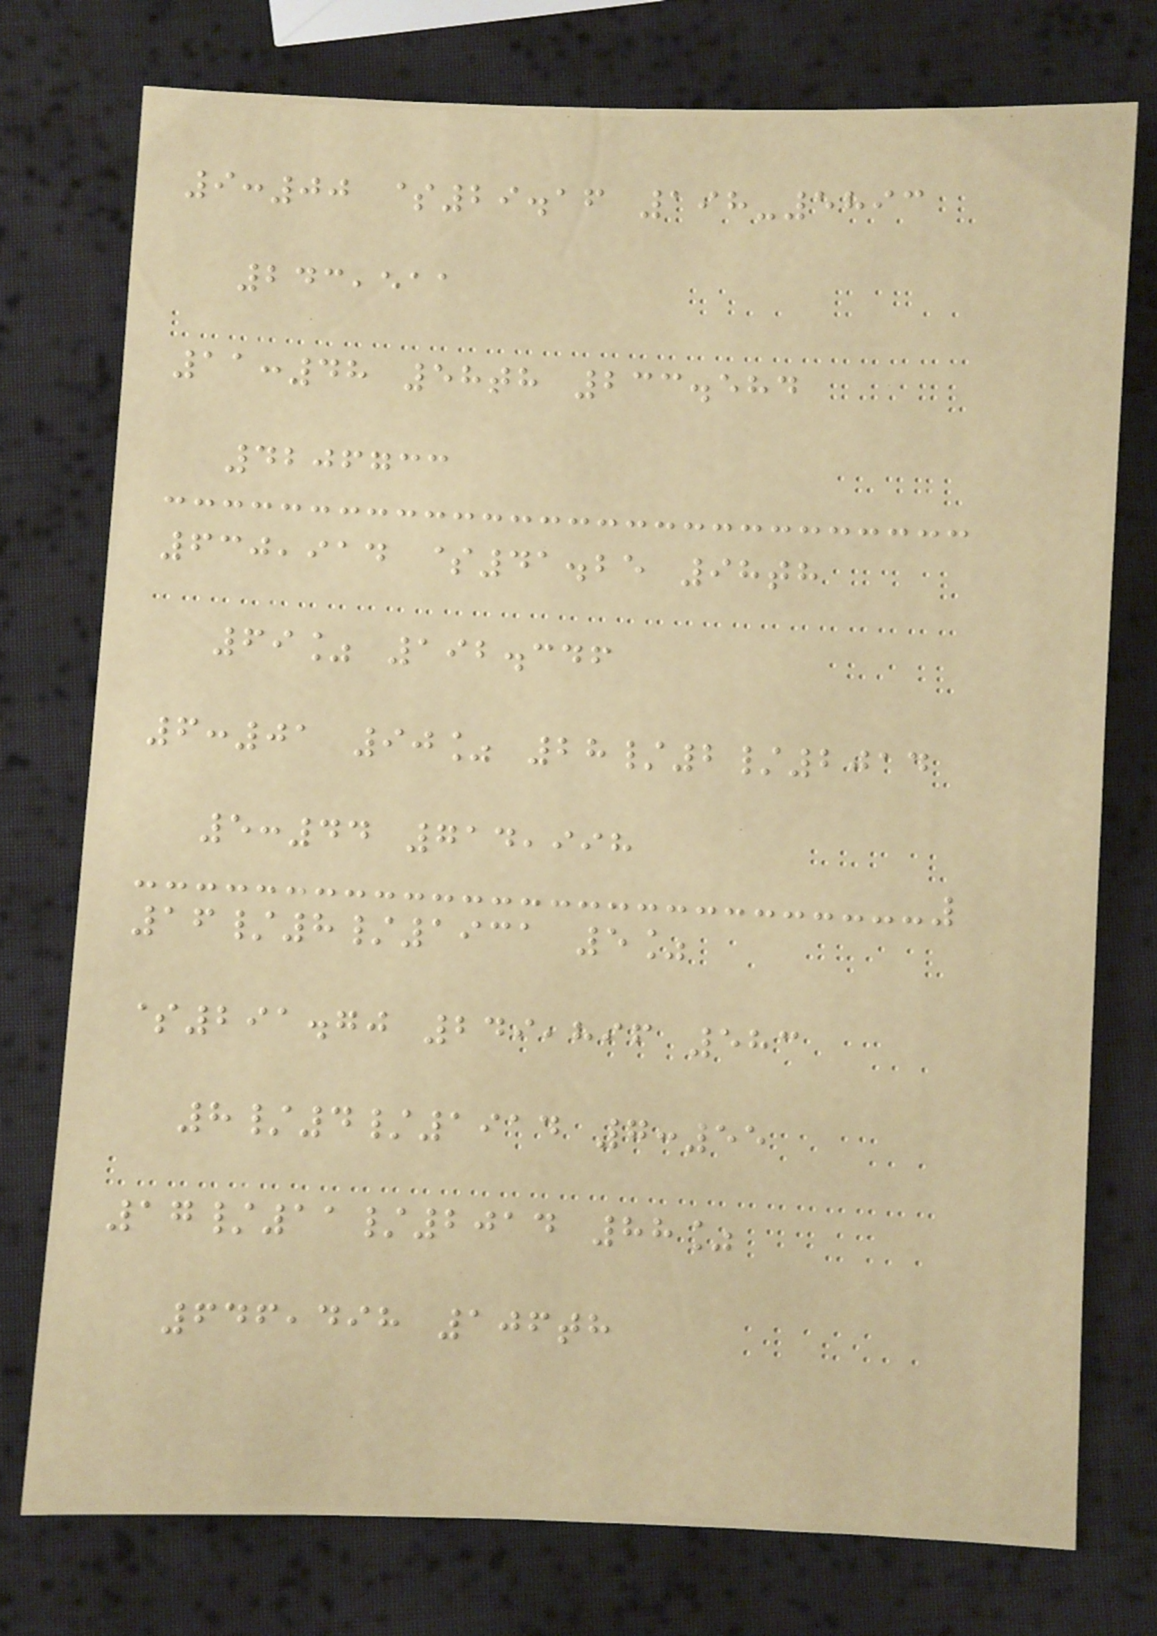9:00 $29.16 198-5893
243,511
11:48 58th 233.584
4206733
630,914 $41.25 98th
69% 192.346
6:01 90% 28/2/2014
5:44 714,998
16/8/1931 5%
$291.70 249,896 583
8/4/1914 7:55
17/11/2014 88%
646,498 106th
